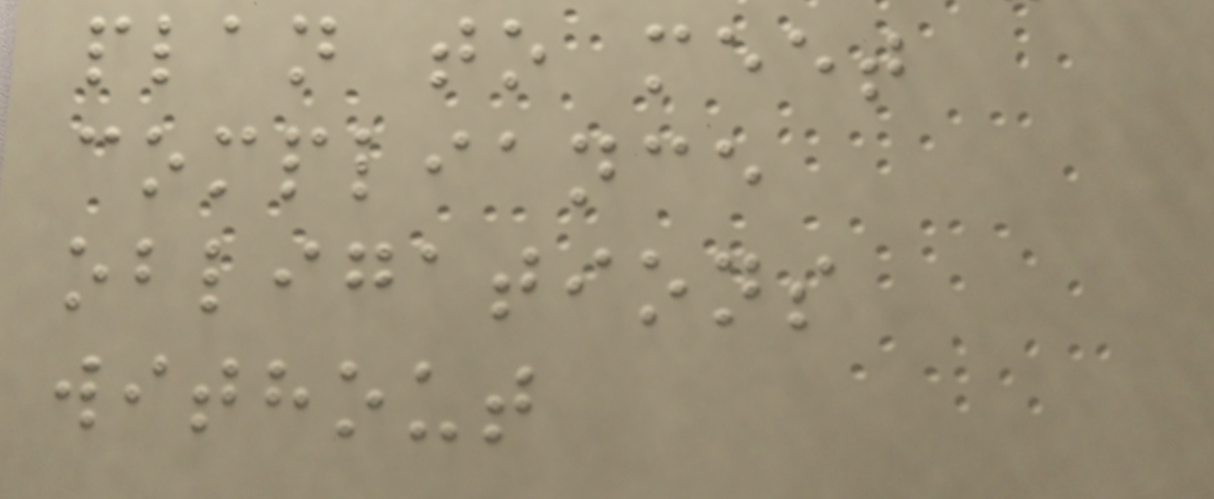plan to meet
compliance
obligations
without
